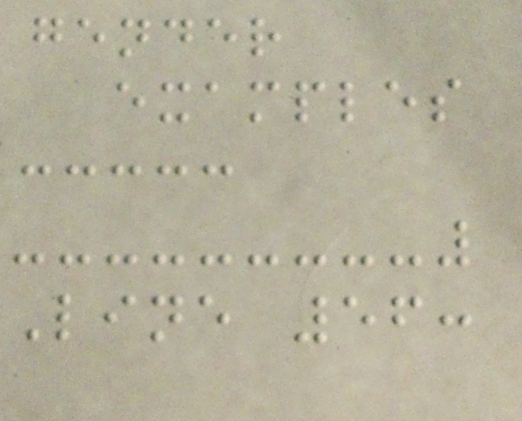gender
examples
Line 56:
